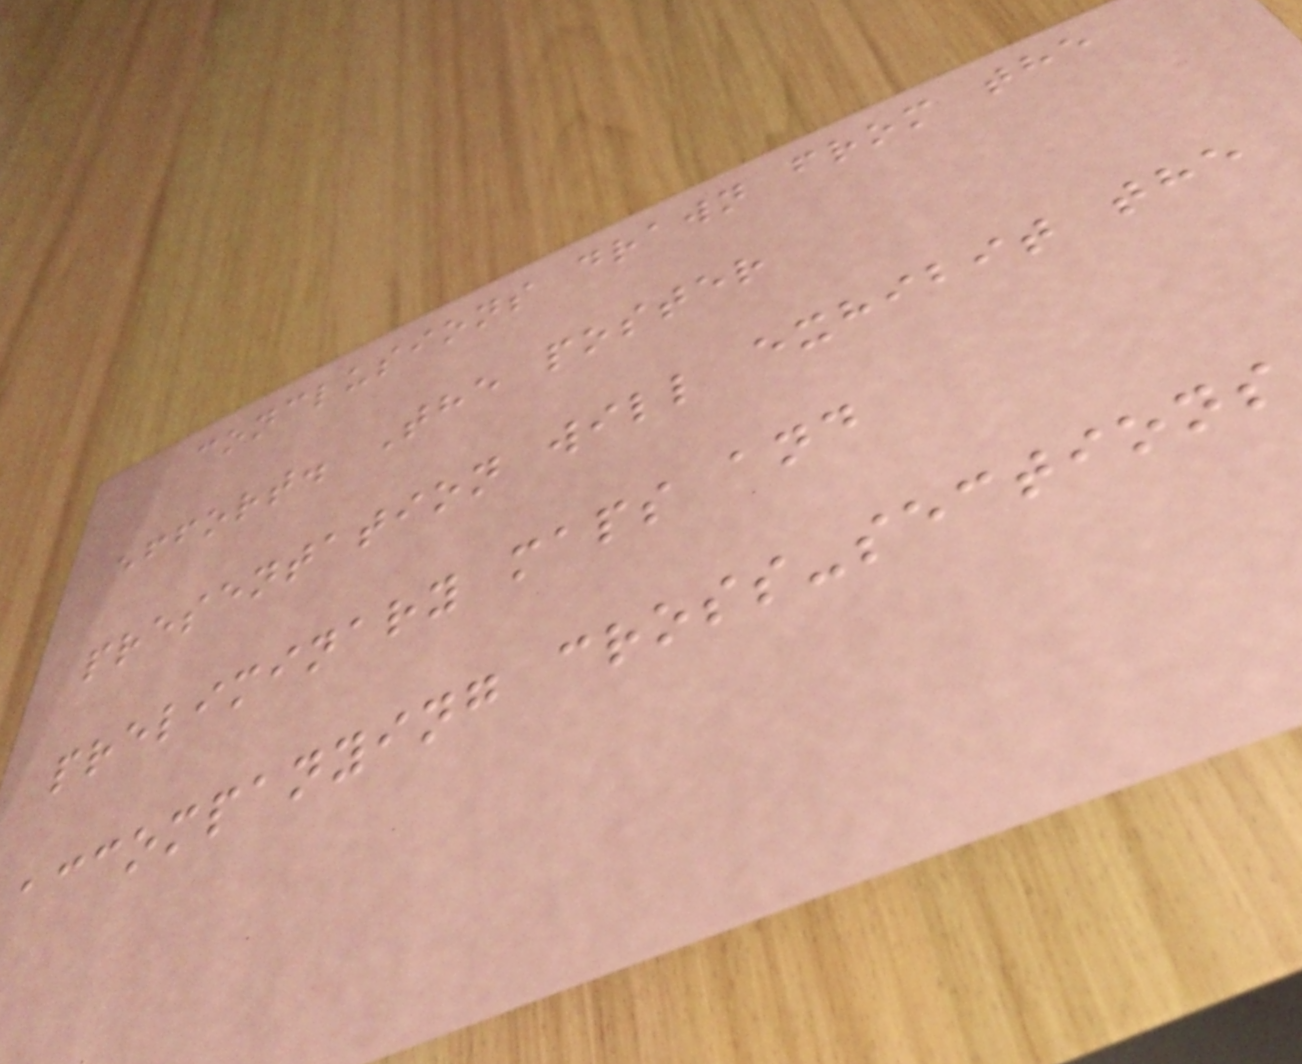conclusions drawn from the
effort. The poster
presentation will exhibit the
preliminary maps and
accompanying cross-sections
